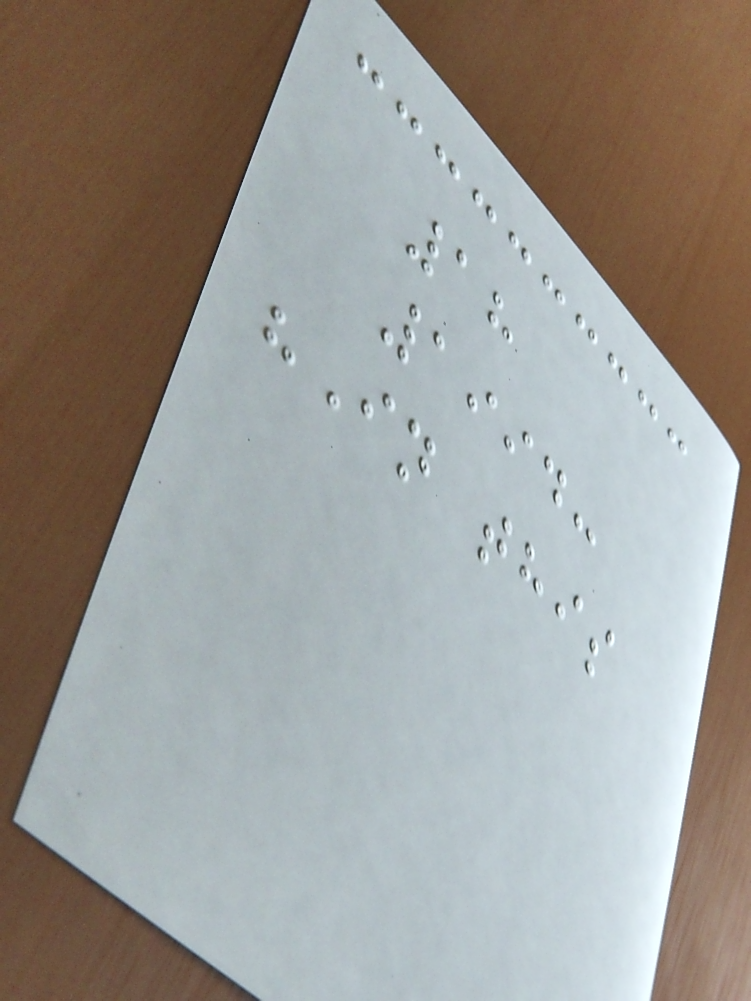18
1994:
"In this
